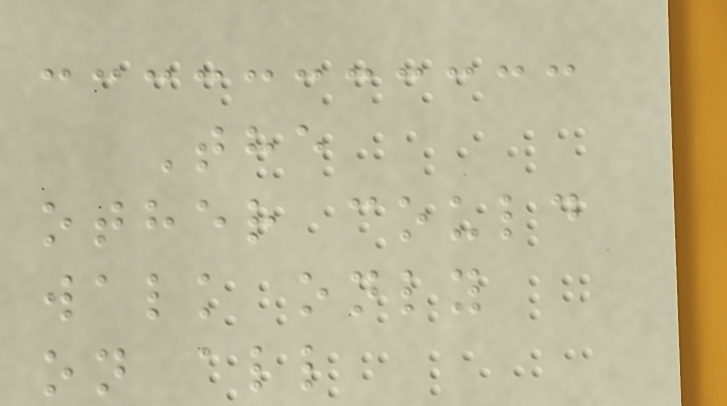The
other could
walk only
on all
